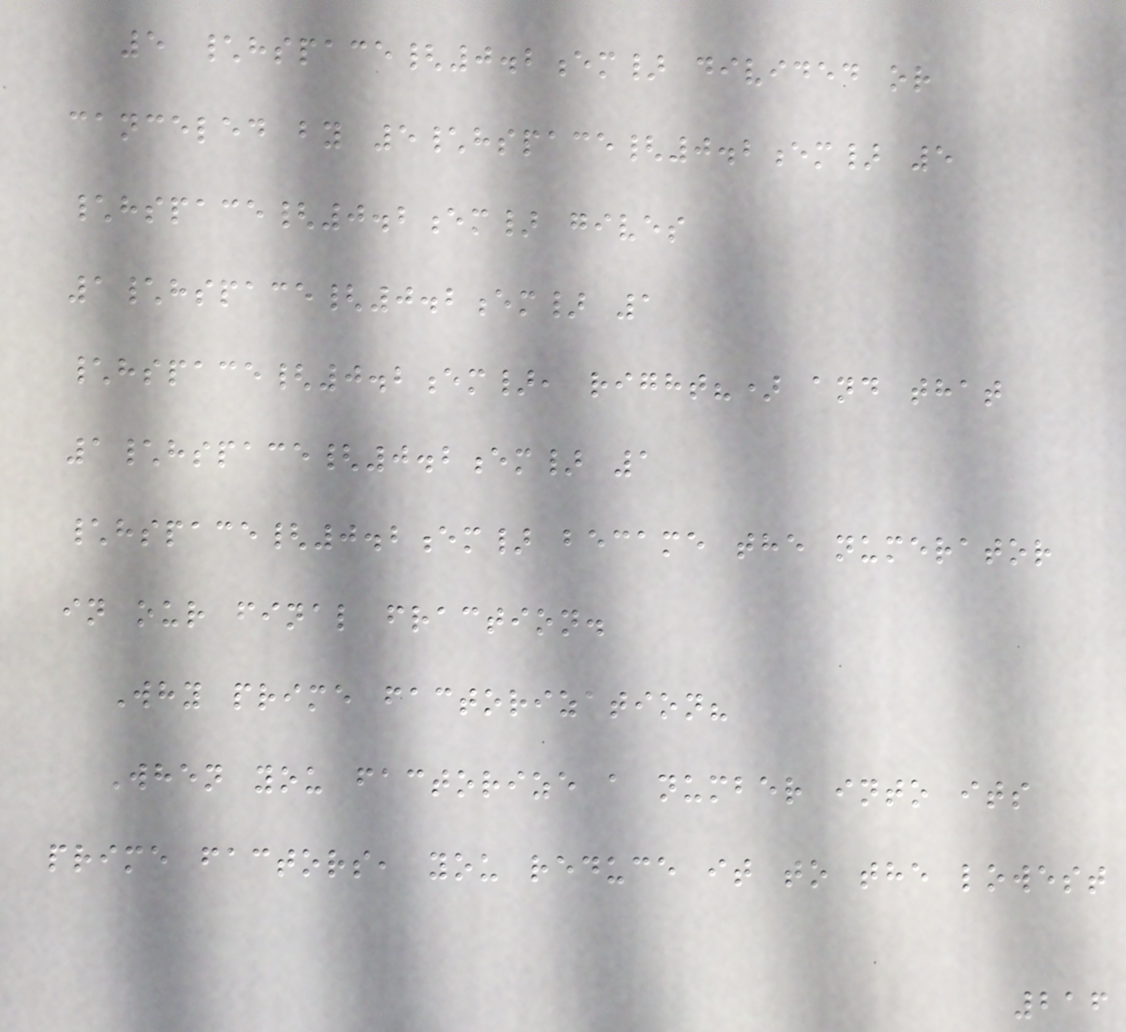5 \hspace{0.2em} divided or
canceled by 5\hspace{0.2em} 5
\hspace{0.2em} gives
1\hspace{0.2em} 1
\hspace{0.2em}, right?) and that
1\hspace{0.2em} 1
\hspace{0.2em} became the numerator
in our final fraction.
Why prime factorization?
When you factorize a number into its
prime factors, you reduce it to the lowest
216
